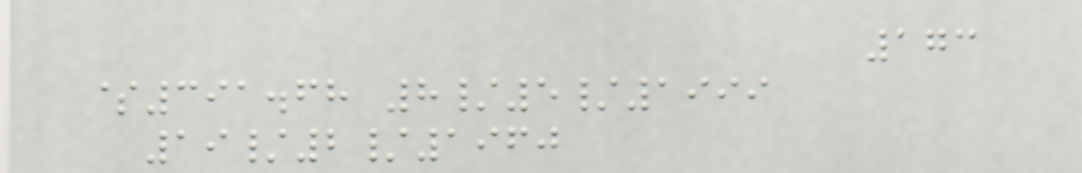173
$391.68 8/5/1999
19/2/1960
